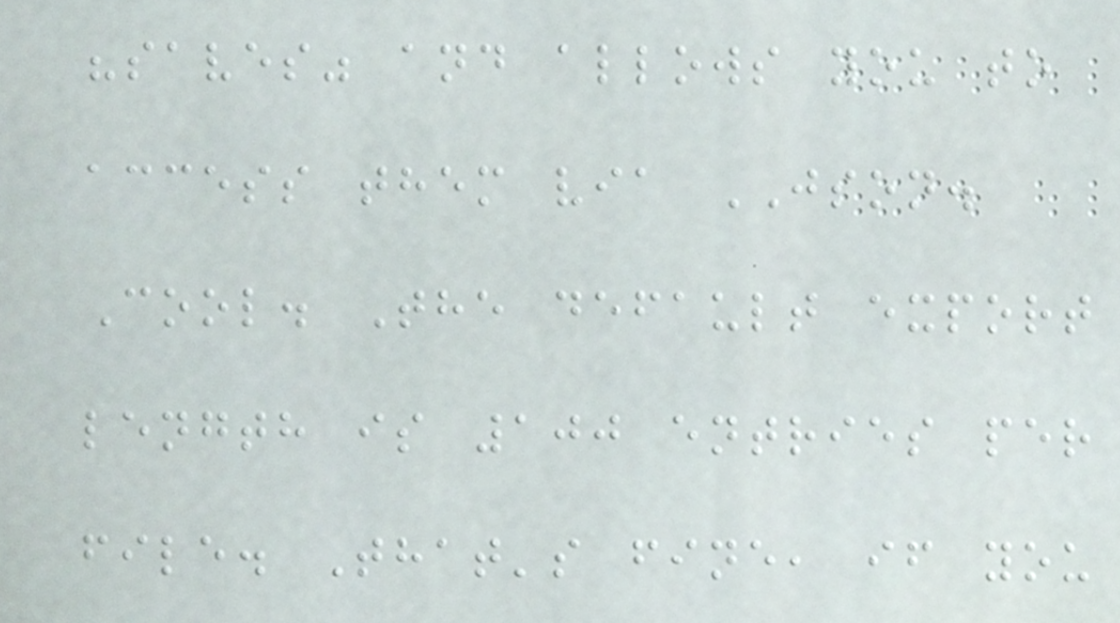"saves" and allows you to
access them via JSON.
Cool. The default export
length is 100 entries per
file. That's fine, if you
